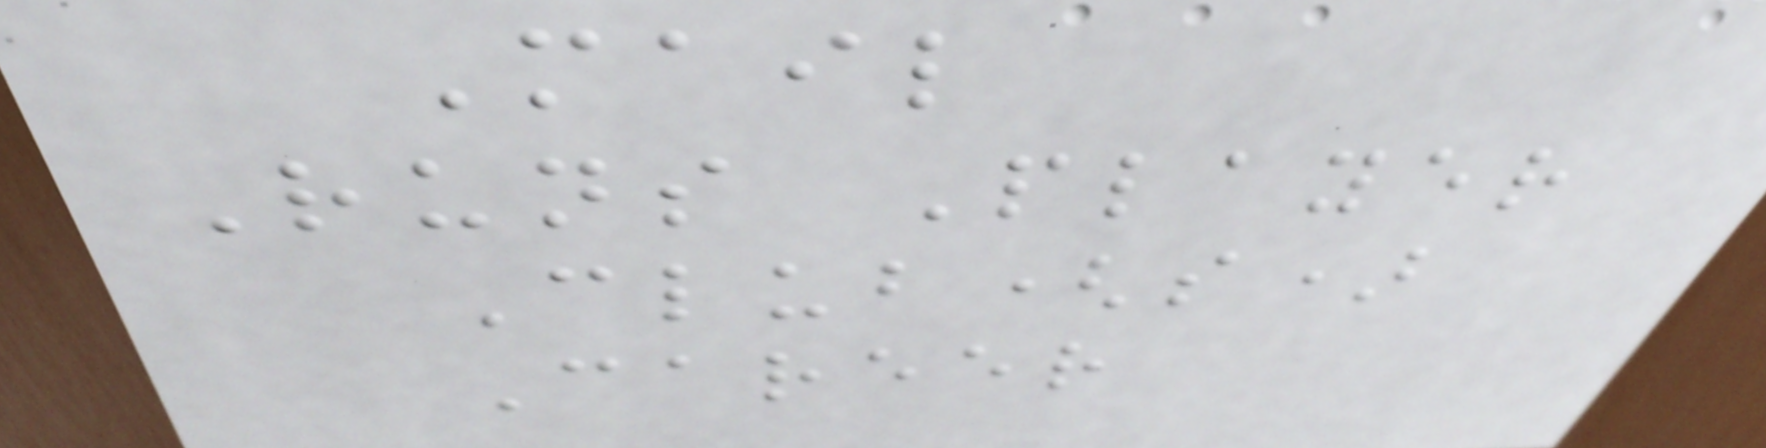Mail
Runs Player
Club(s)
Career
